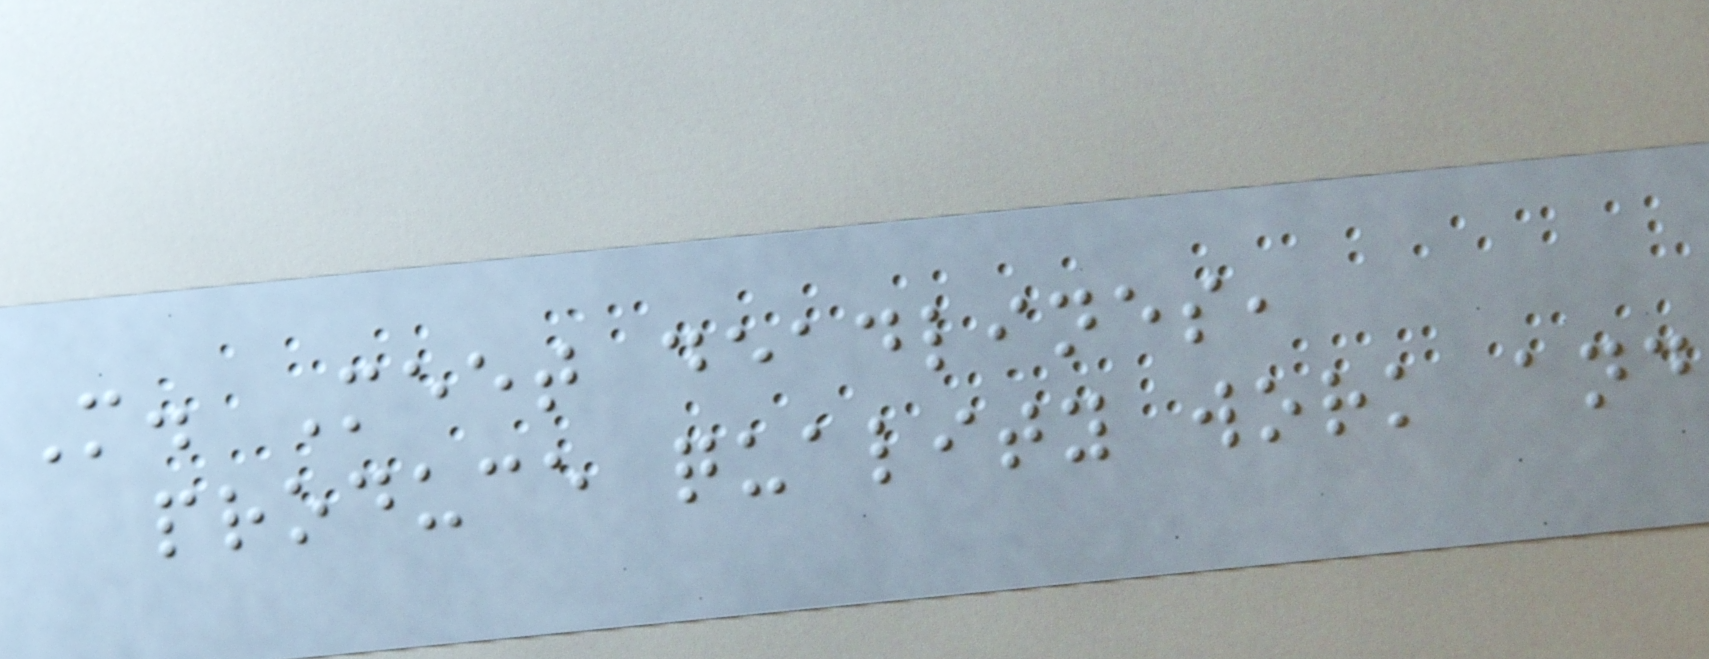M. Meet deadlines,
produce quality work and
